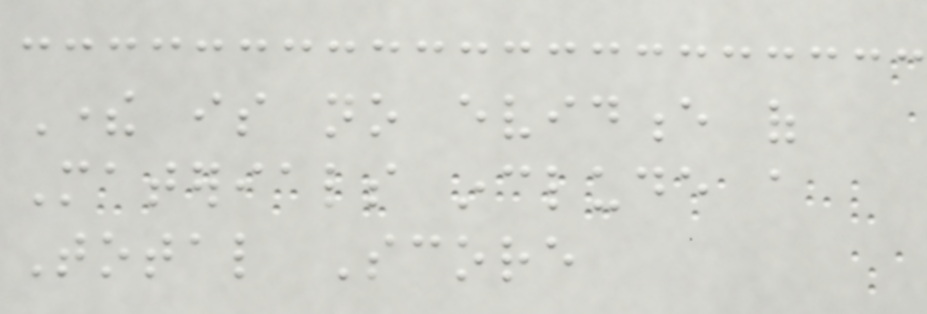There is no evidence of
Materials include a
Total Score
